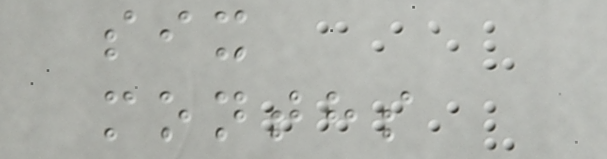six
months
